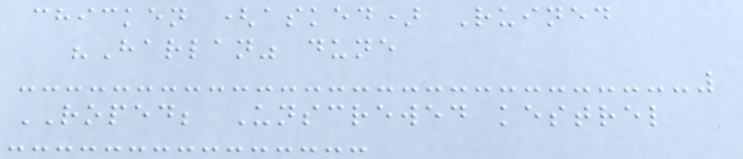chicken (asked) Ruined
"Harlan" dune
ROPED; Unscrewed kestrel
